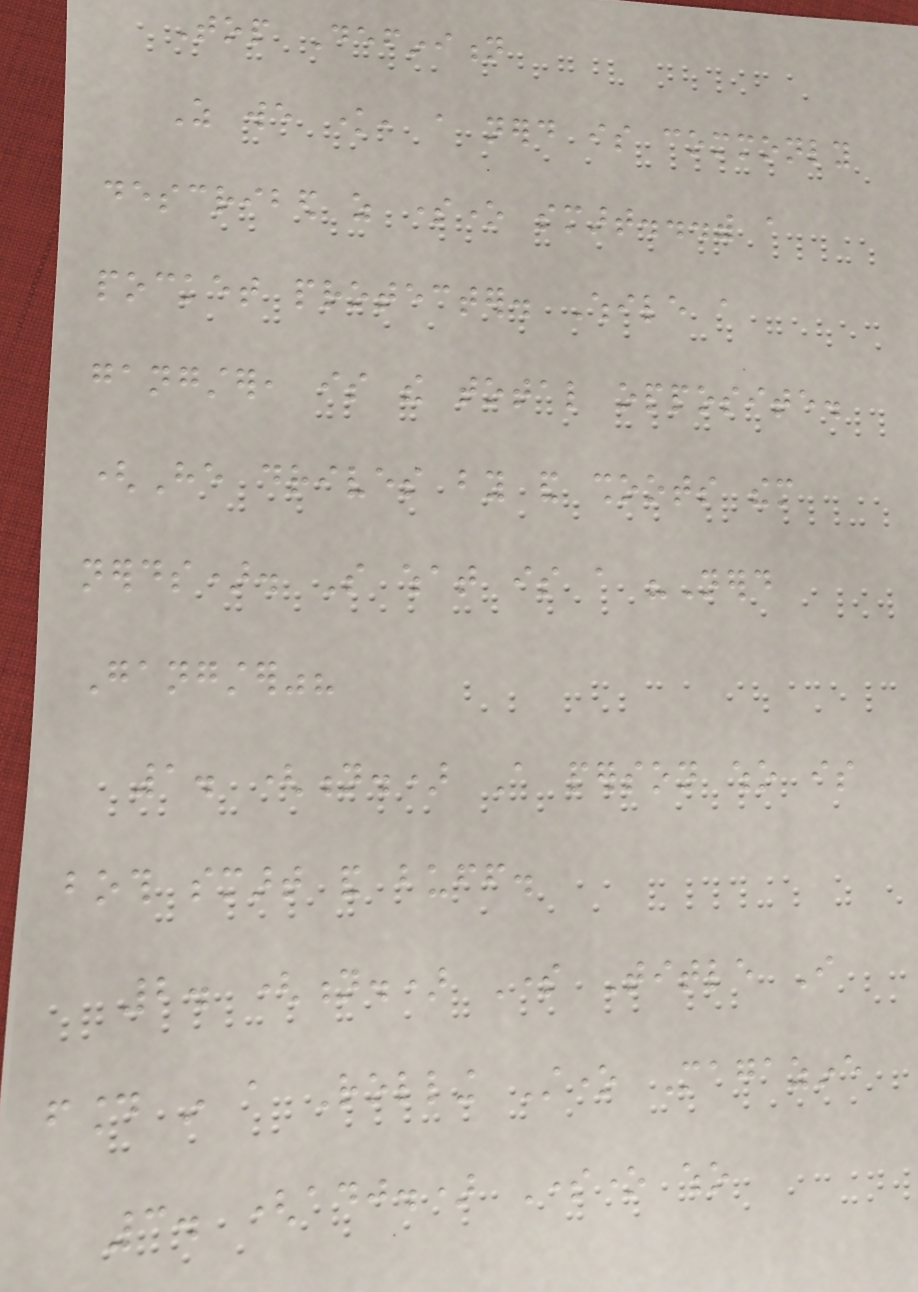Top Definition
As we know, a nerd is commonly
described as someone smart...with a
pocket protecter. While a
gangster, is the total opposite.
(He drives by and shoots them
nerds). So what is a "Nerd
Gangster"?
1. (n.) A person who is
both smart and buff.
2. (n.) Some Title I
found in a Rolling Stone Magazine
3. (adj.) Someone who
